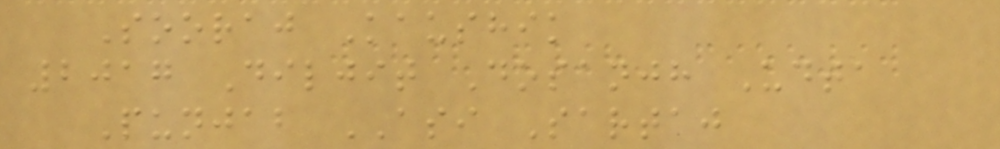Sooraj Kaushik
2017 Diljit Dosanjh Udta
Punjab ASI Sartaj
